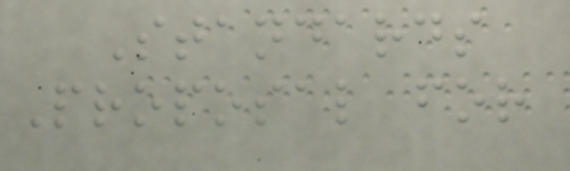Standards
Proposal for
